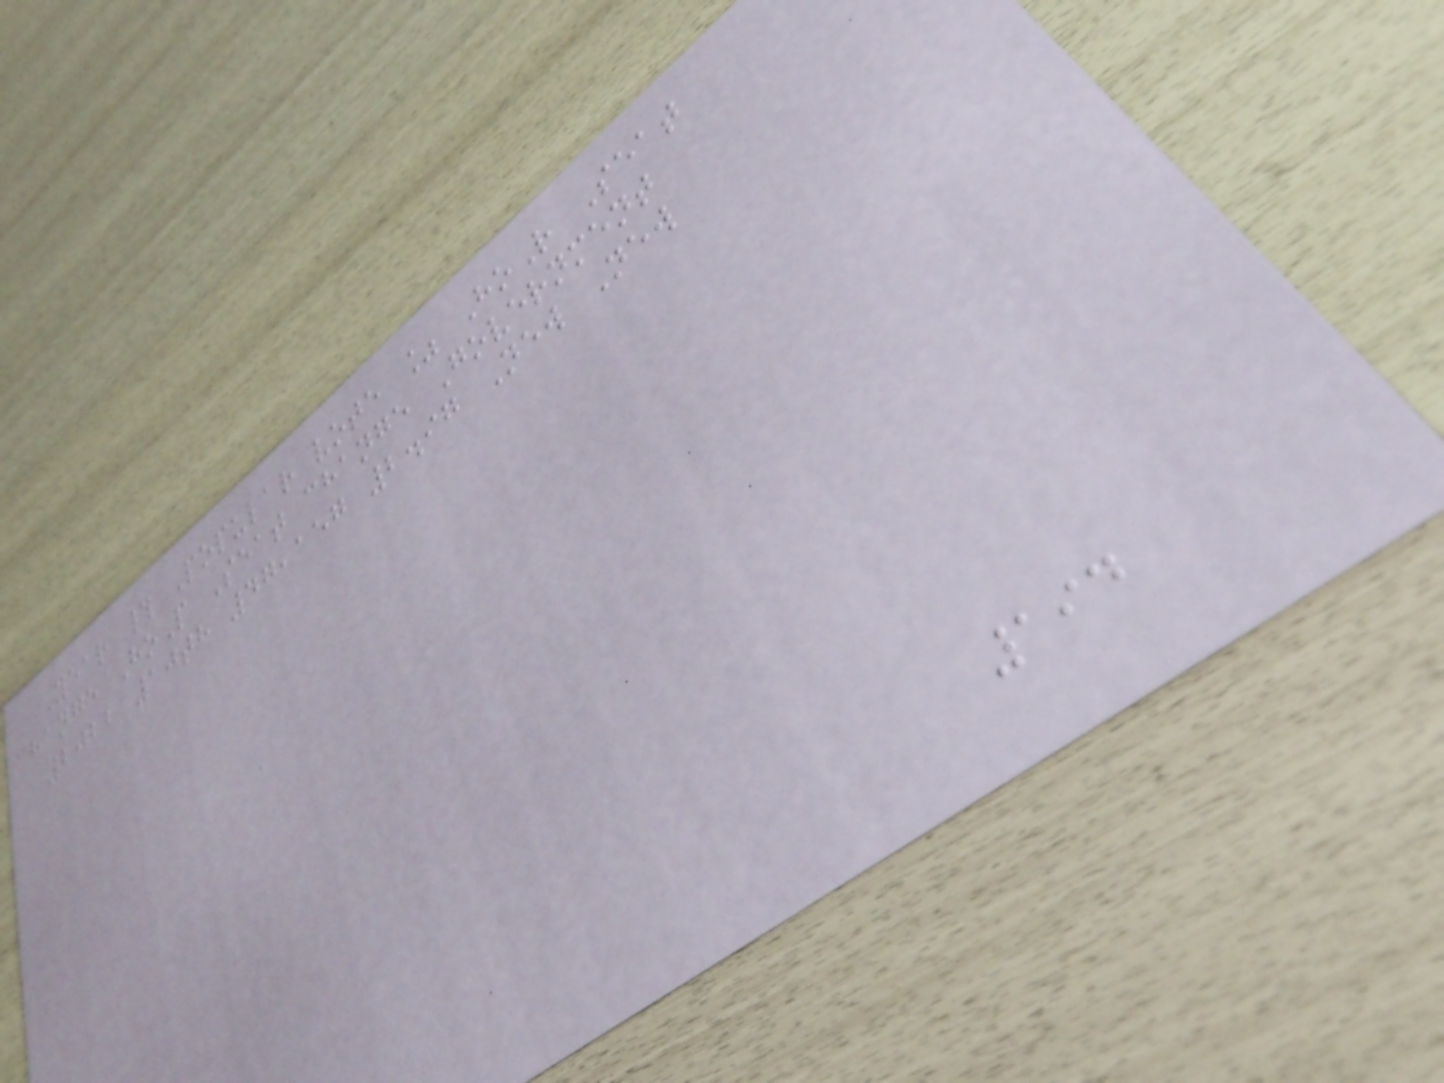Year # Popular vote % HoR Seat
change HoP Seat change Government
2022 10th 47,157 2.97 New New
194
